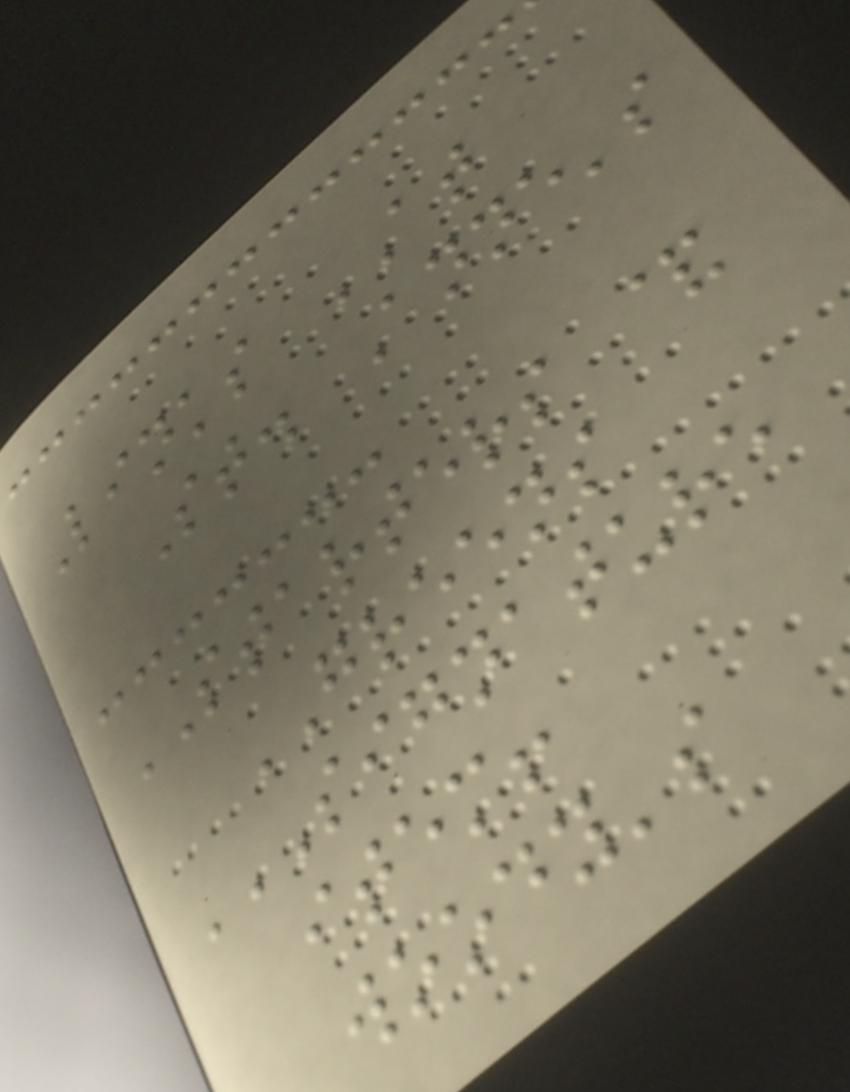Links AT
St. Anne's
STARTERS &
GREENS
SIGNATURE
ITEM!
WOODY'S
